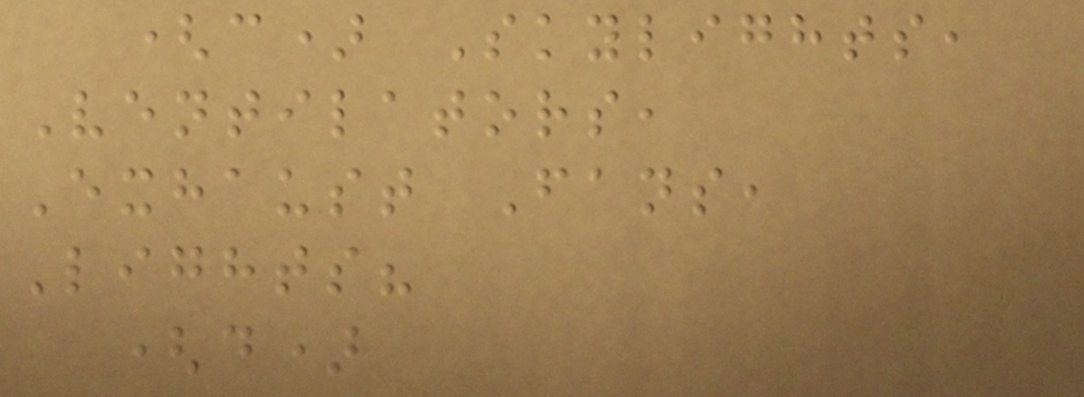(c) Skylights,
Ventilators,
Exhaust Fans,
Lights?
(d)
